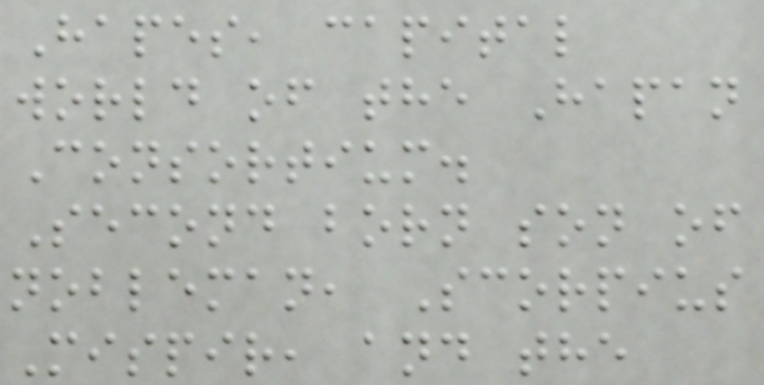Hapes, capital
world of the Hapan
Consortium.
Second born son of
nobleman, Scorpius
Mispir, and the
